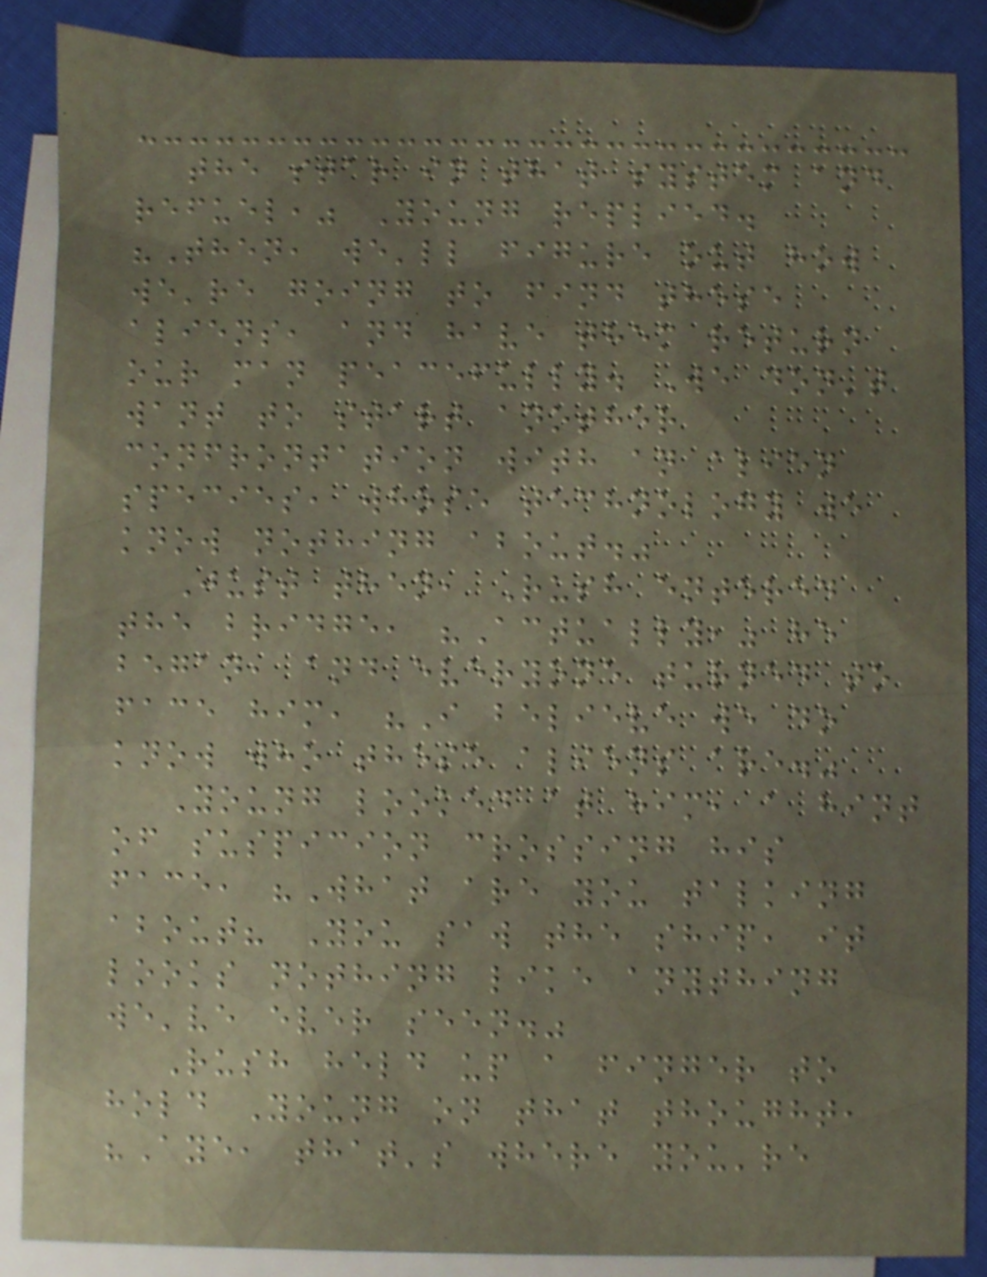the star in that system and
refuel," Young replied.
"Then, we'll figure out how
we're going to find these
aliens, and have them return
our man peacefully. We don't
want to start another
confrontation with an alien
species, whose technology we
know nothing about."
Just then, Rush entered
the bridge, "Actually," he
began, and everyone turned to
face him, "I believe we do
know who these aliens are."
Young looked at him, a hint
of suspicion crossing his
face, "What are you talking
about? You saw the ship, it
looks nothing like anything
we've ever seen."
Rush held up a finger to
hold Young on that thought,
"Aye, that's where you're
